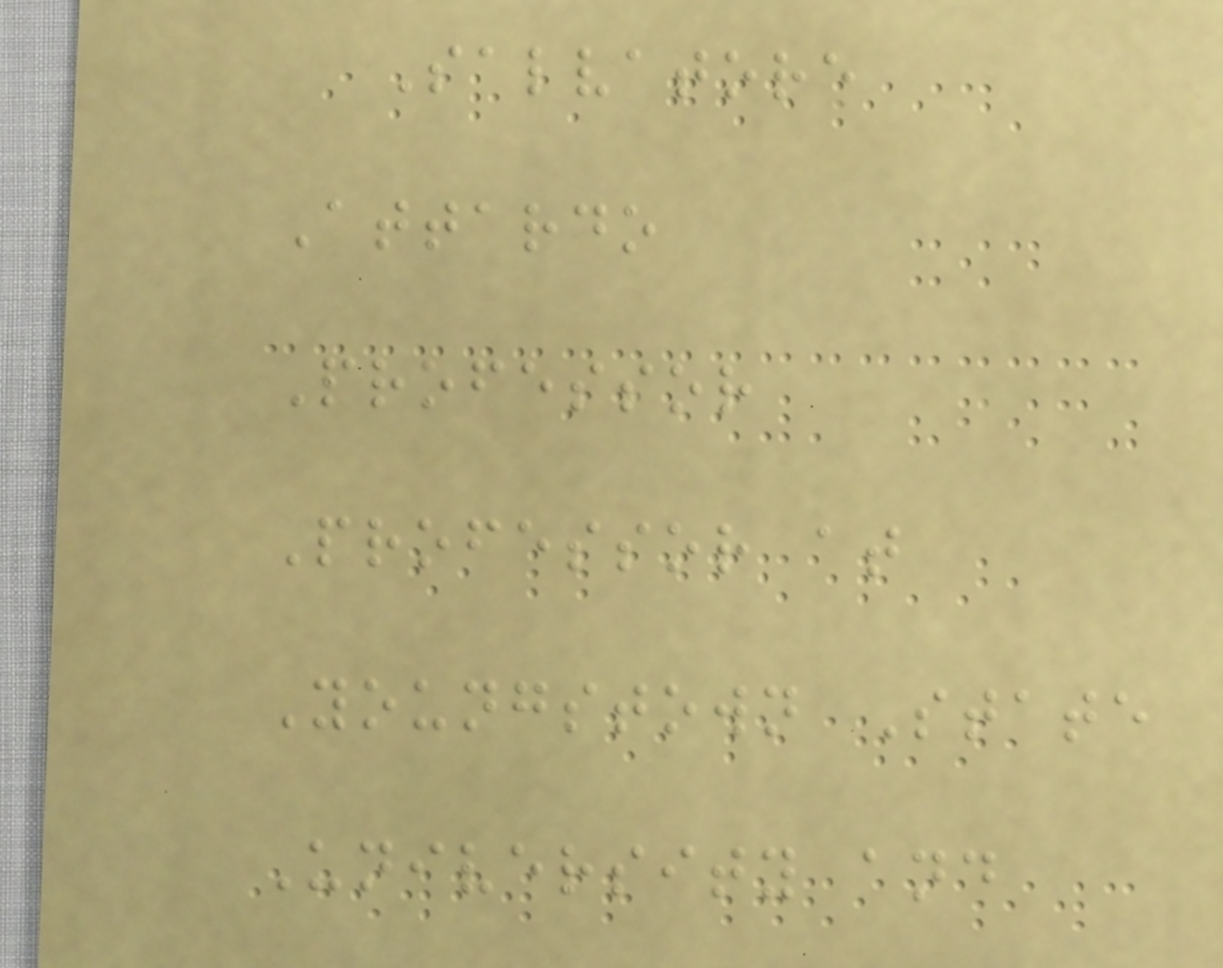Salvatore
Attardo
Professor
Professor at
Youngstown State
University and
